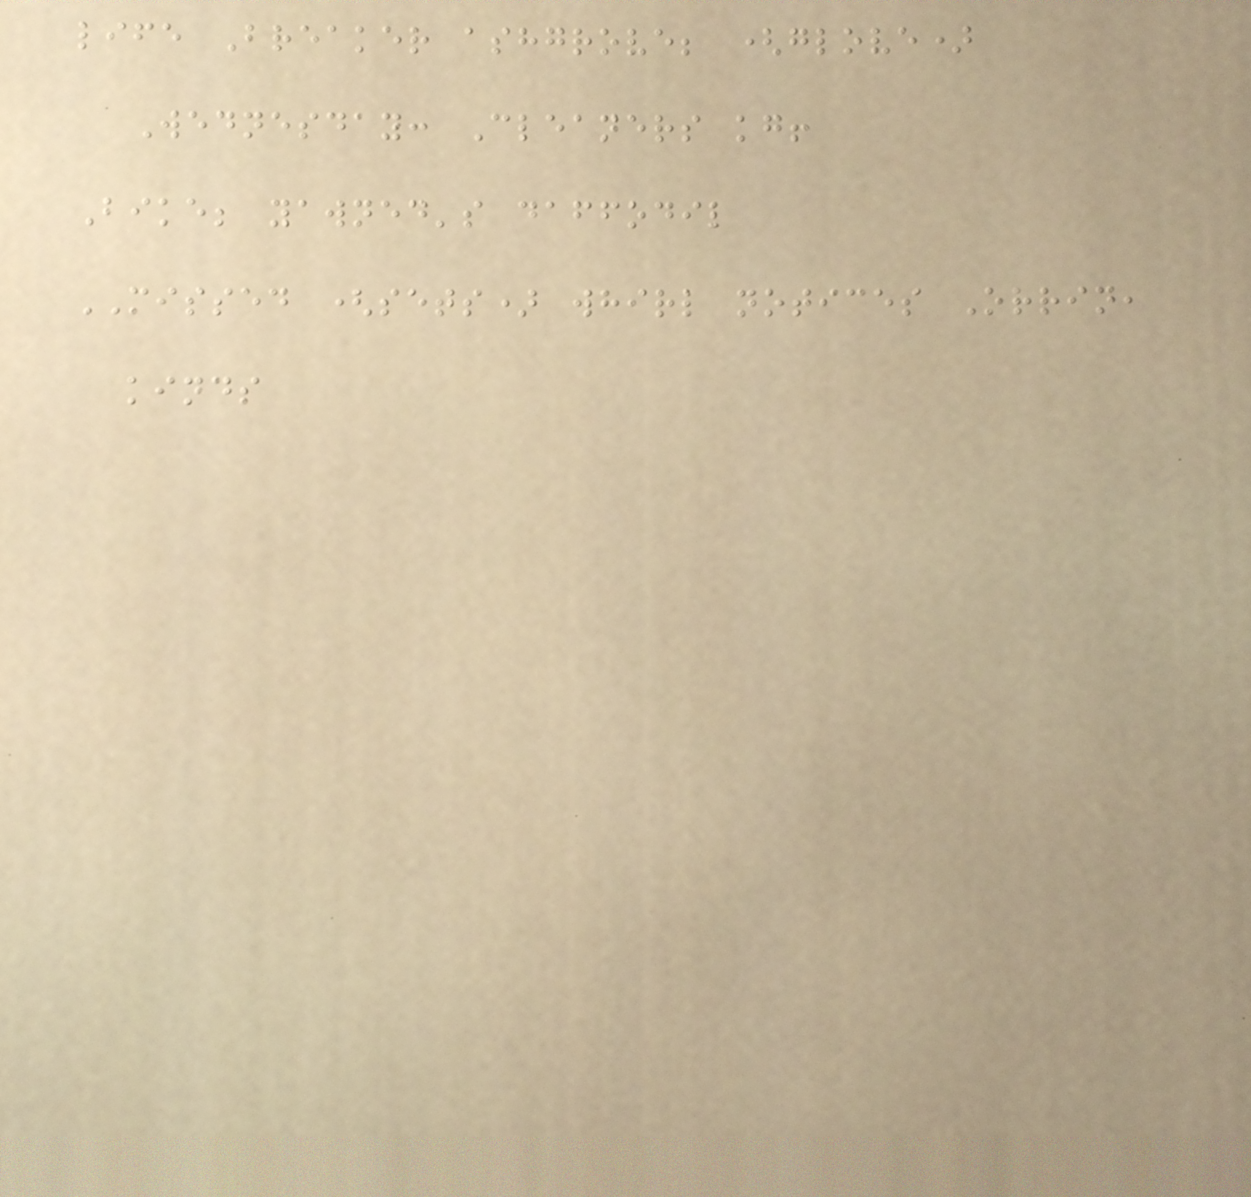life Breaker ashgrove; (glove)
Wednesday: Cleaners kg!
Bike; yawned's daffodil
MISSED (sets) whirl notices Orrin,
kinds
